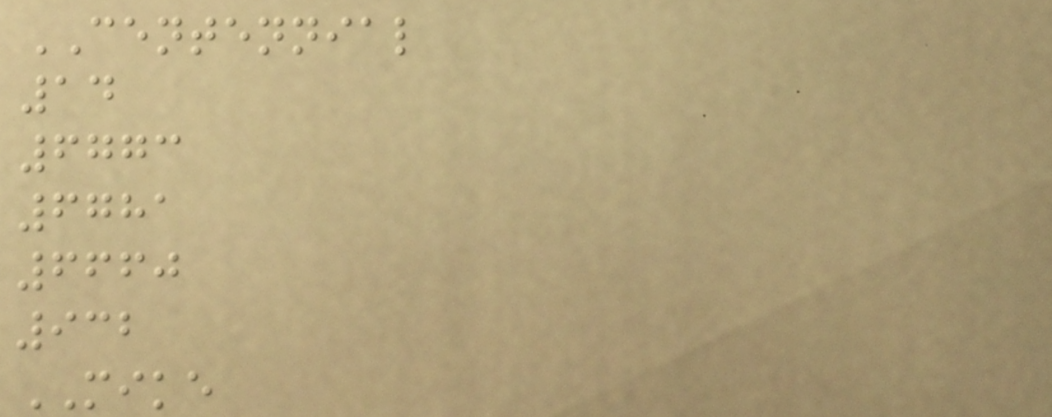CENTENNIAL
14
6773
6781
6660
932
MIKE
